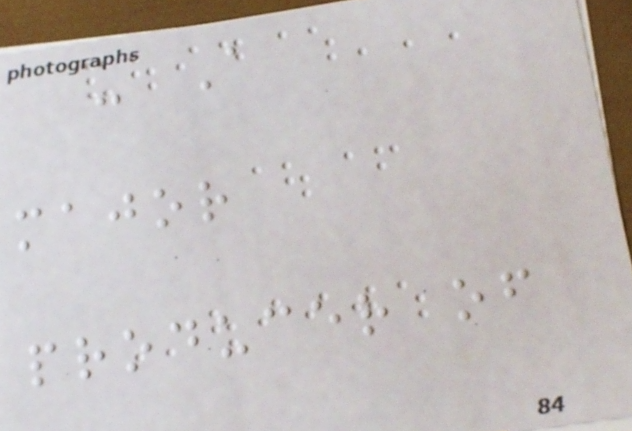- A
major
producer of
